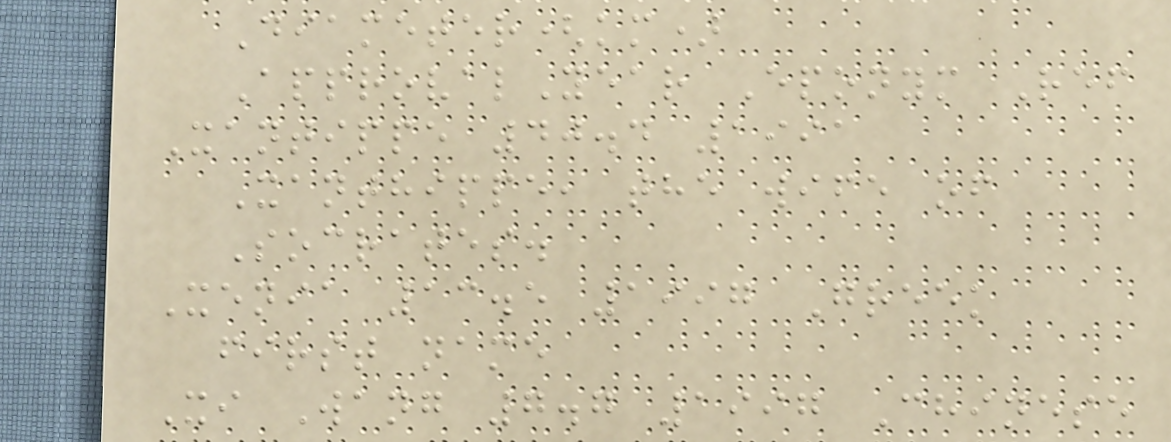Diameter(km)
ApprovalYear Eponym Ref
Xantippe 40.4 1991
Xanthippe, the wife of
Socrates.
Xenia 13.5 1997 Greek
first name
Xi Wang 7.7 1997 Chinese
